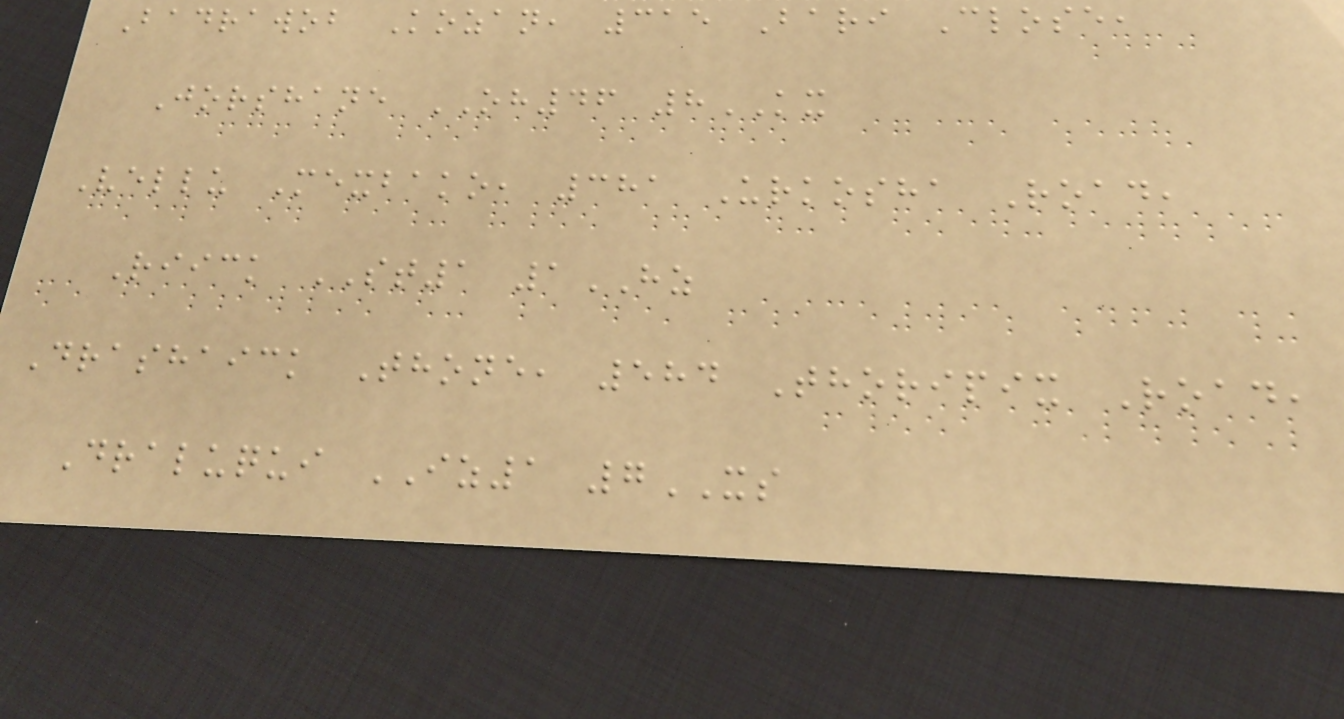Badrawob Kozan, 315 Bari Close,
Jorshane OH46 8KX
Vellu Mexbako, 381 Urkosha Road,
Riick ST1 1HZ
Drashaick Thone, 584 Thoripix Road,
Draluqui IZ1 7XS
